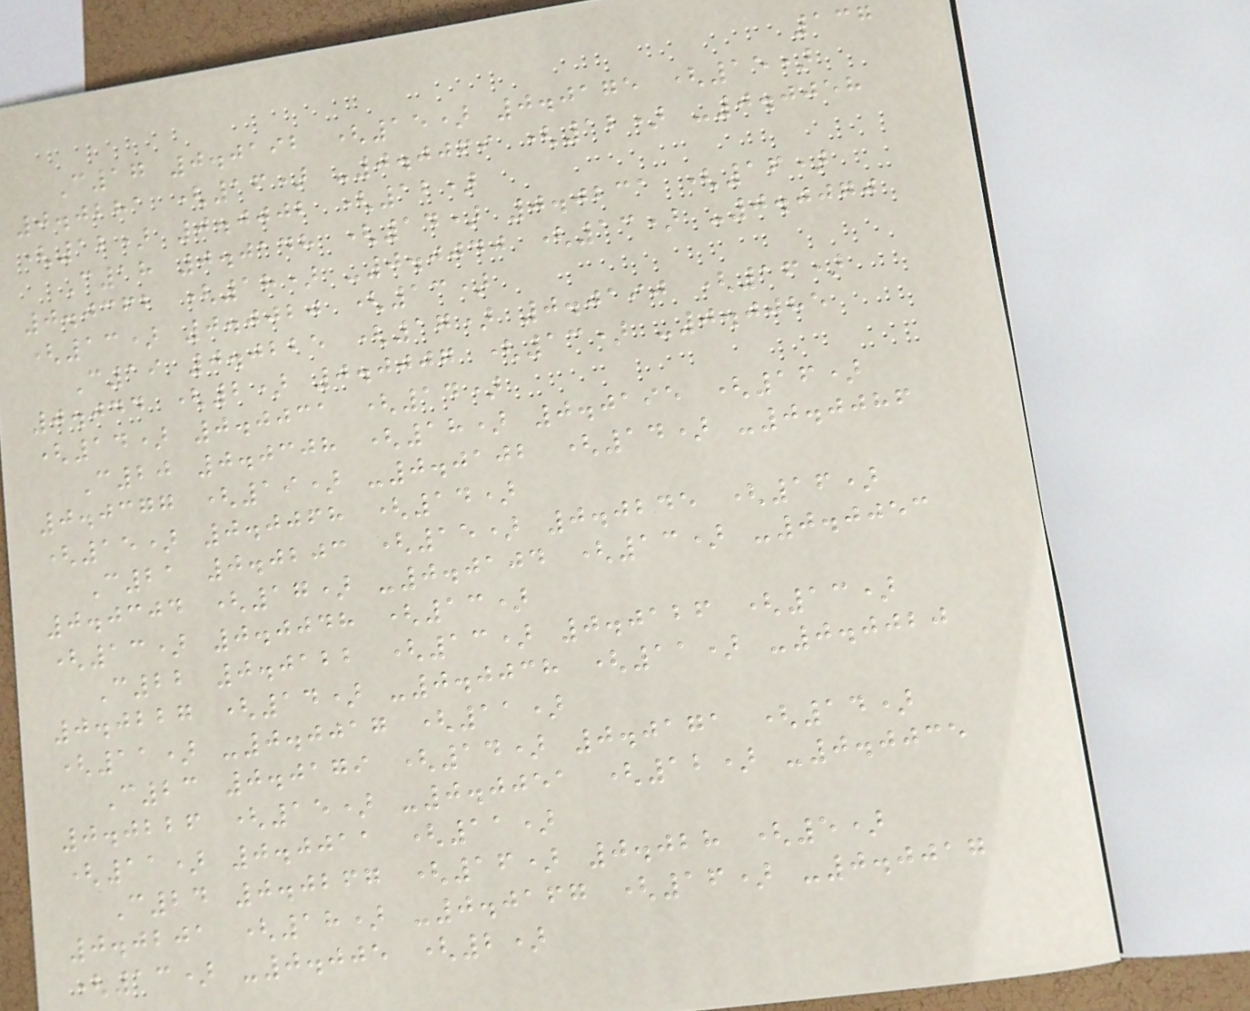137
C17 0.0192 (15) 0.0175 (15)
0.0281 (16) -0.0069 (12) -0.0058
(12) 0.0002 (12)
C18 0.0148 (14) 0.0231 (16)
0.0362 (18) -0.0040 (13) -0.0070
(13) 0.0020 (13)
C19 0.0225 (17) 0.0190 (16)
0.044 (2) 0.0007 (13) -0.0085
(14) 0.0031 (14)
C20 0.0308 (18) 0.0195 (16)
0.0377 (19) -0.0102 (14) -0.0086
(15) 0.0068 (14)
C21 0.0203 (15) 0.0245 (16)
0.0304 (17) -0.0104 (13) -0.0053
(13) 0.0048 (13)
C22 0.0122 (13) 0.0126 (13)
0.0227 (14) -0.0038 (11) -0.0020
(11) -0.0017 (11)
C23 0.0179 (14) 0.0171 (14)
0.0226 (15) -0.0051 (12) -0.0035
(11) 0.0011 (11)
C24 0.0267 (16) 0.028 (5)
0.0201 (18) -0.0167 (16) -0.0017
(13) -0.005 (2)
